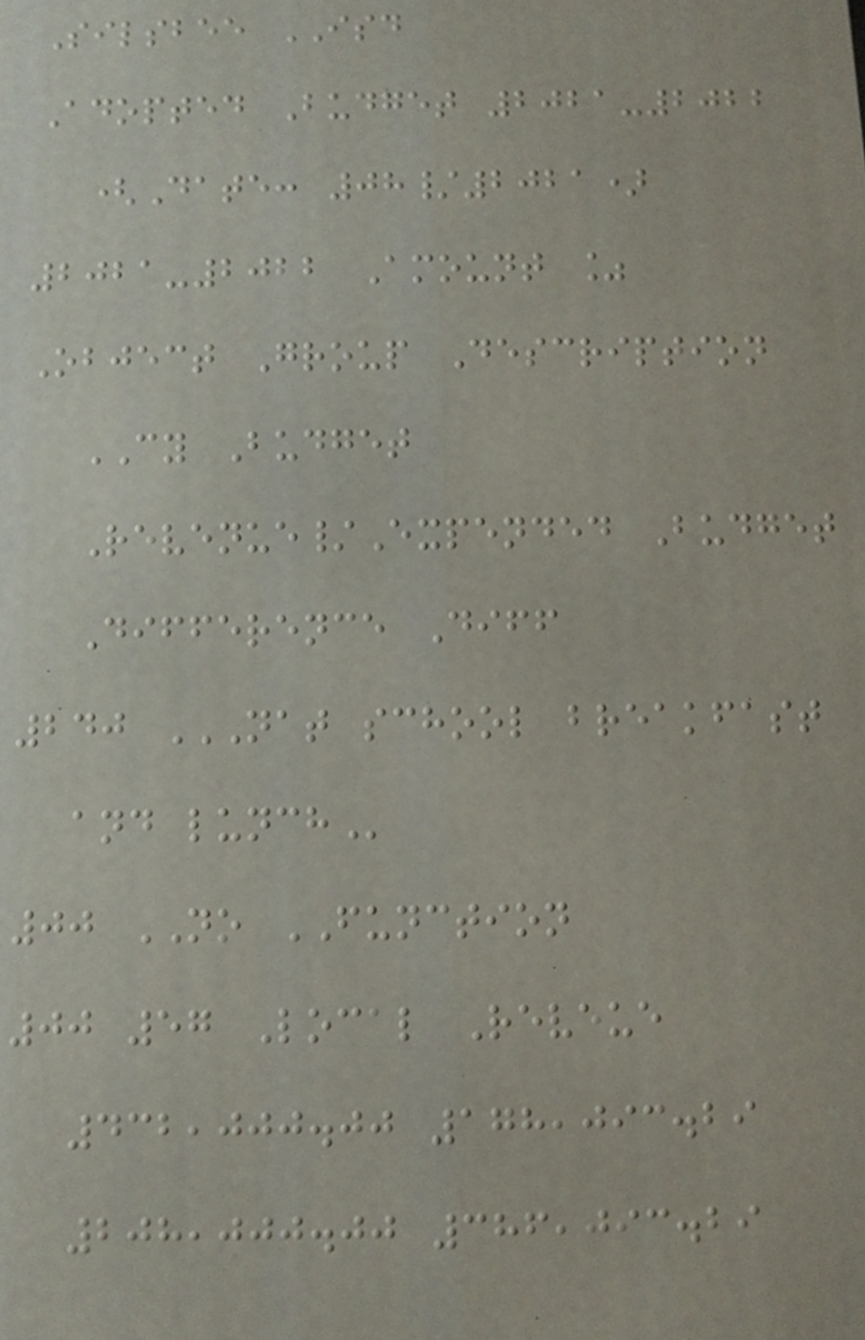Silsbee ISD
Adopted Budget 2021-2022
(Date: 08/2021)
2021-2022 Amount %
Object Group Description
CY Budget
Revenue/Expended Budget
Difference Diff
240 NAT SCHOOL BREAKFAST
AND LUNCH
00 NO FUNCTION
00 57 Local Reveue
432,000.00 178,093.29
208,000.00 386,093.29
